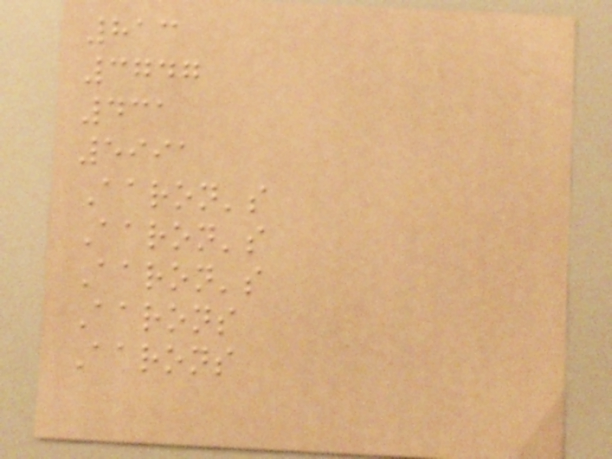813
3747
431
5991
Aaron's
Aaron's
Aaron's
Aarons
Aarons
